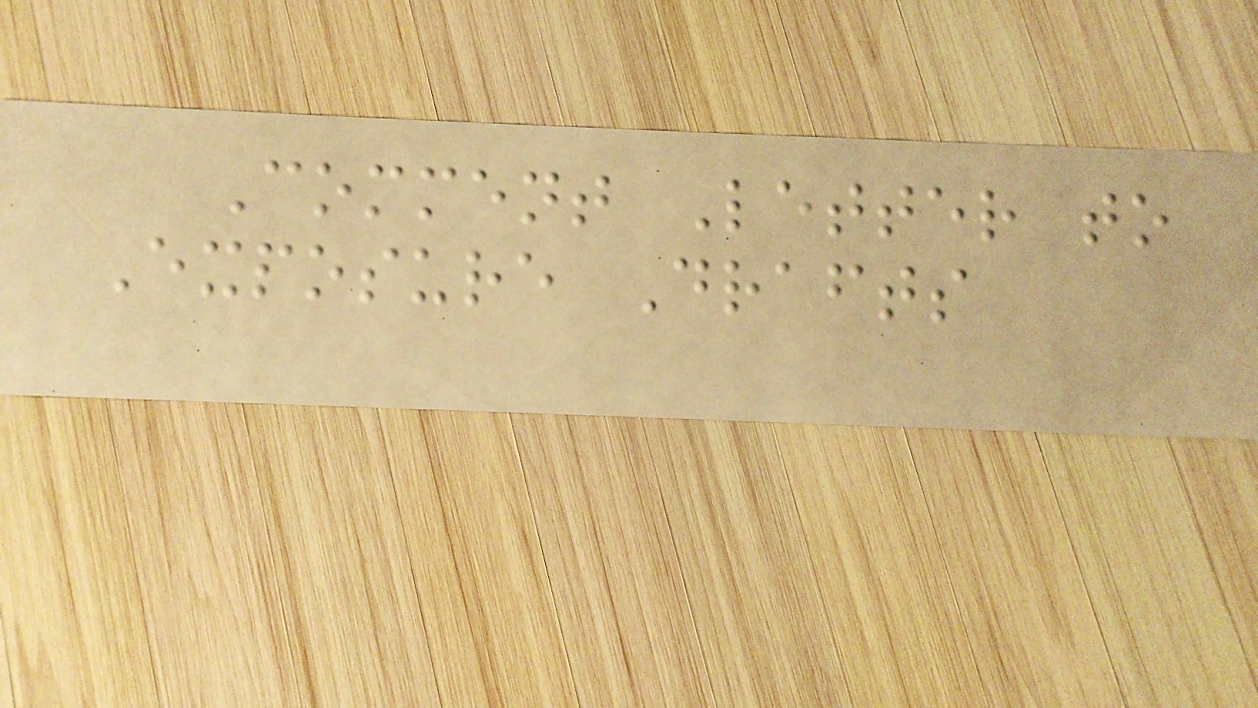Comment Letter to
Exposure Drafts
